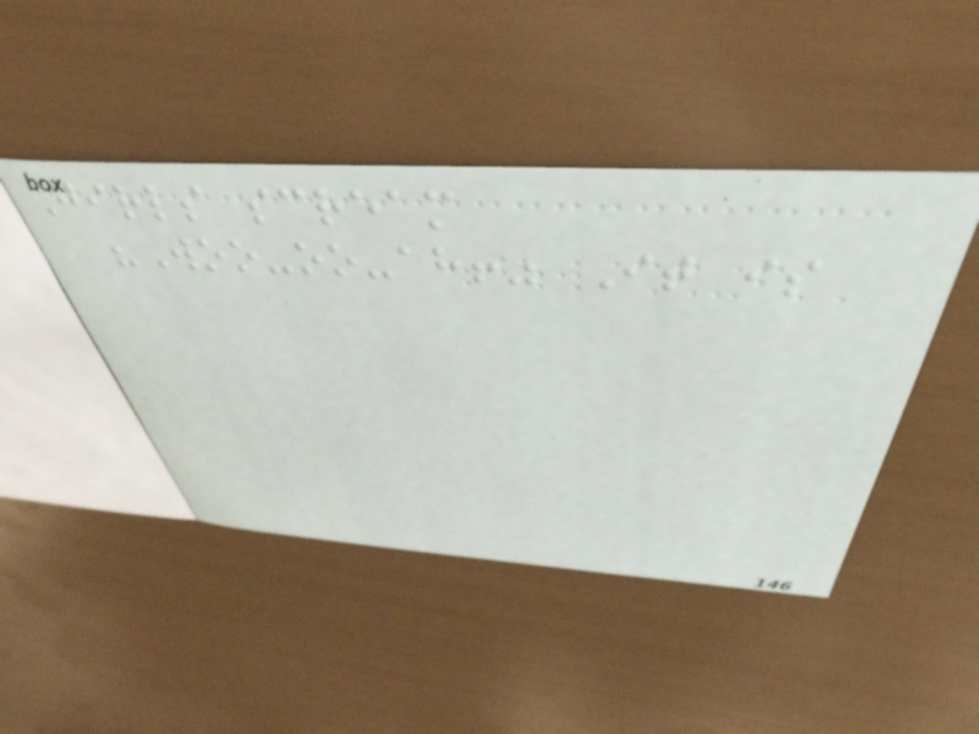Girls scream
"Woo-oo-ah!" It is
